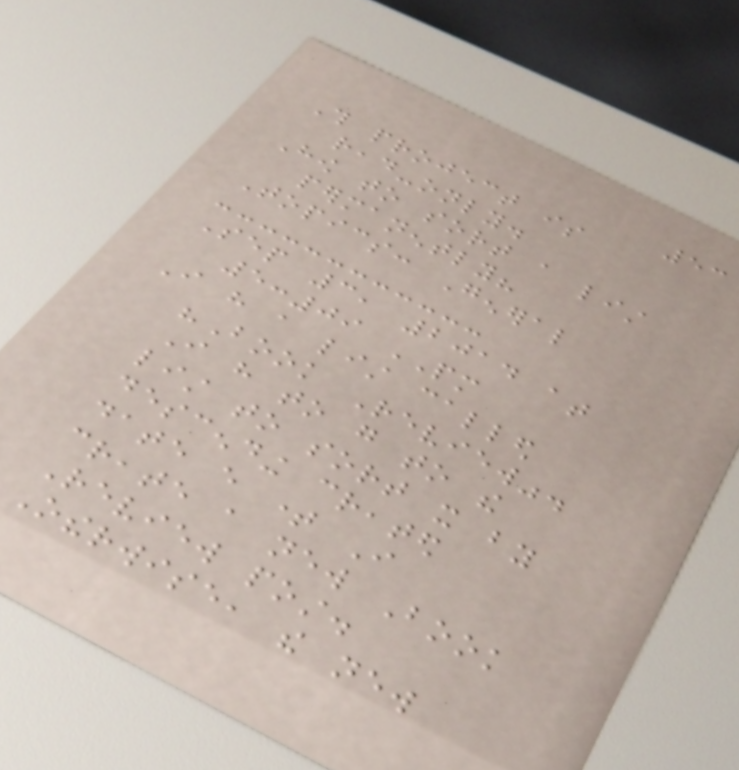53
This project is
read-only.
How to sort a list
permanently?
Topics: General
Sep 3, 2014 at
5:09 PM
I have a list called
"Book Review".
I have to go to the
list to sort it by
descending created
date every time I
create a new Book
Review post.
Otherwise, the new
